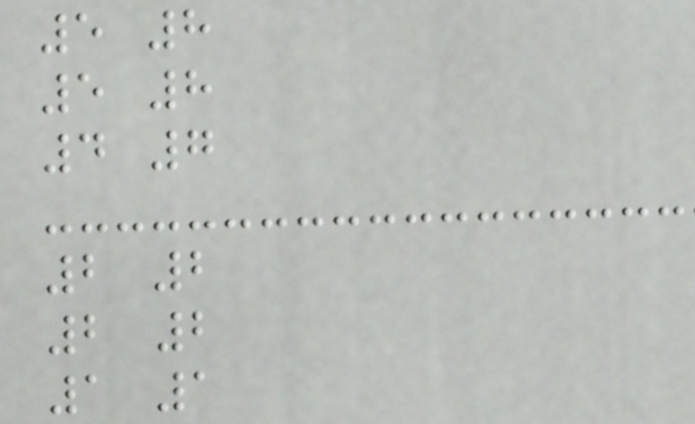5 8
5 8
4 7
2 2
2 2
1 1
